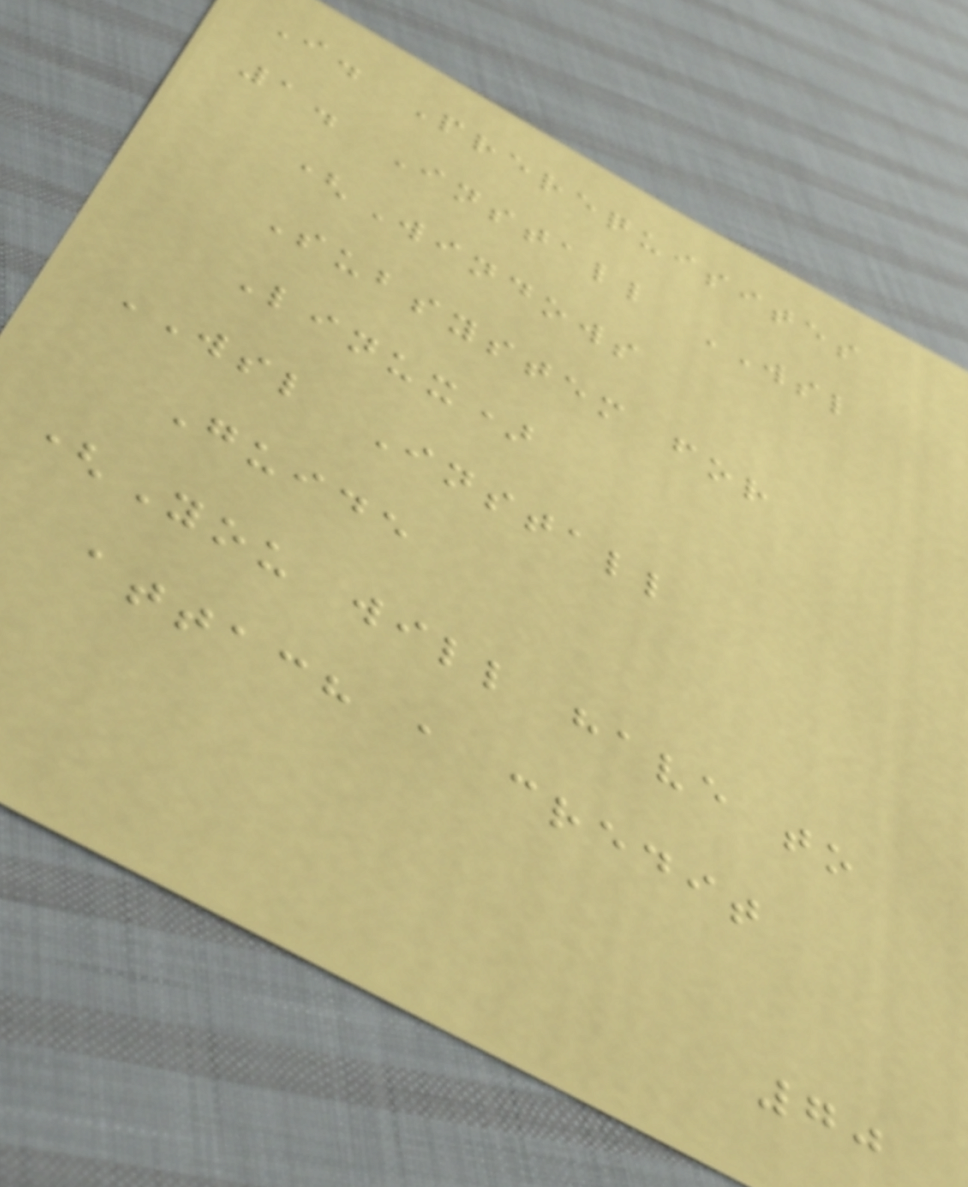I. Prerequisites
1. Install WSL
(Windows
Subsystem for
Linux)
WSL Install
Guide
(You will have to
attach a credit
70
